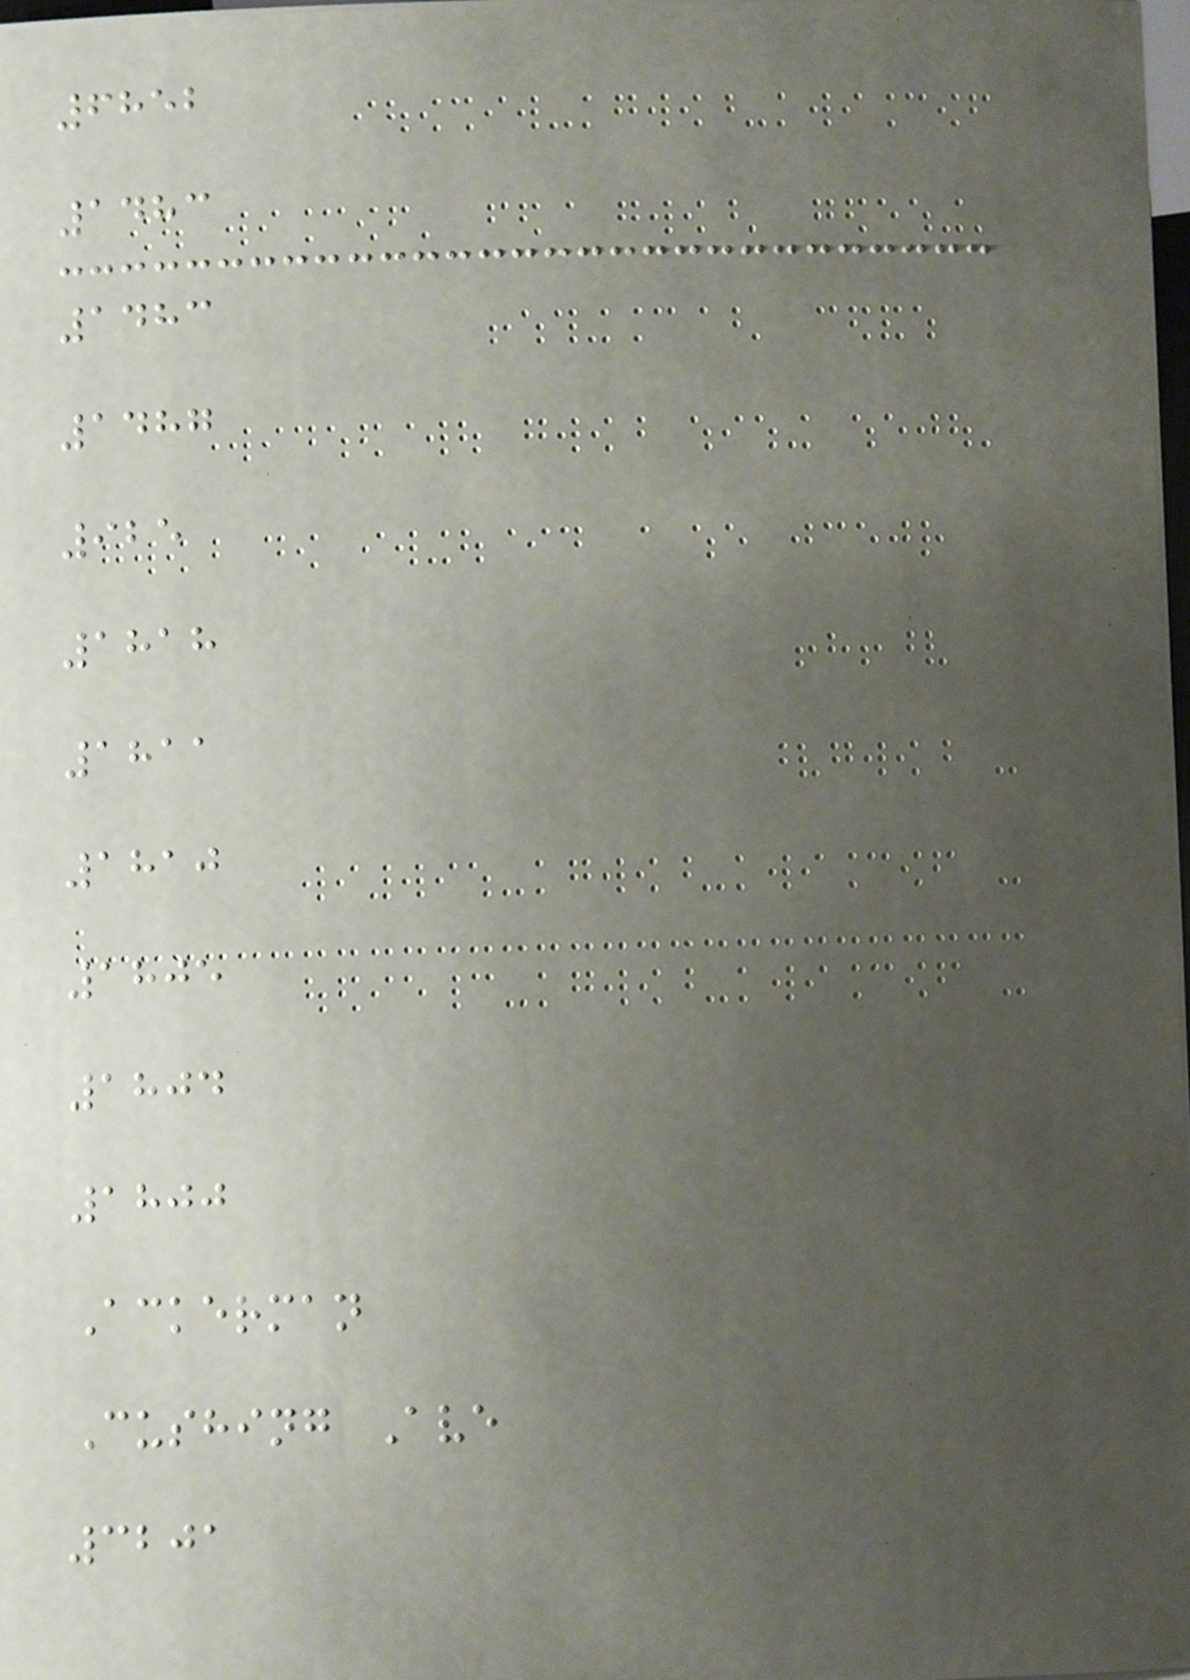6852
1483
1483
1487
925
1818
1811
1810
1805
1804
1800
Ackerman
Cushing Ave
3201
